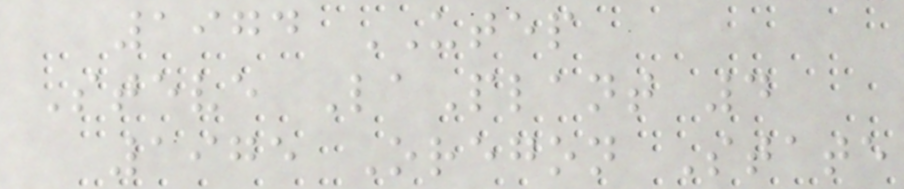1974 UTEP
Steve LaPlant 4
1975 Oregon State
